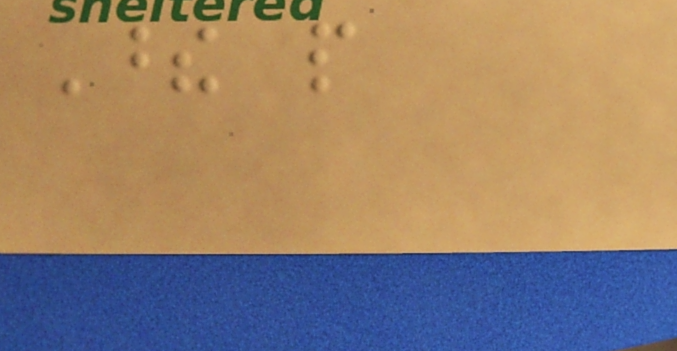These people
